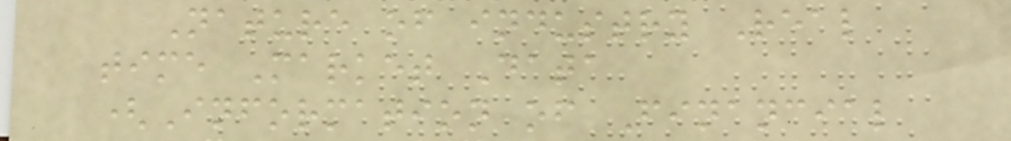Nature of industry Real
time Market Data
(Information of Financial
